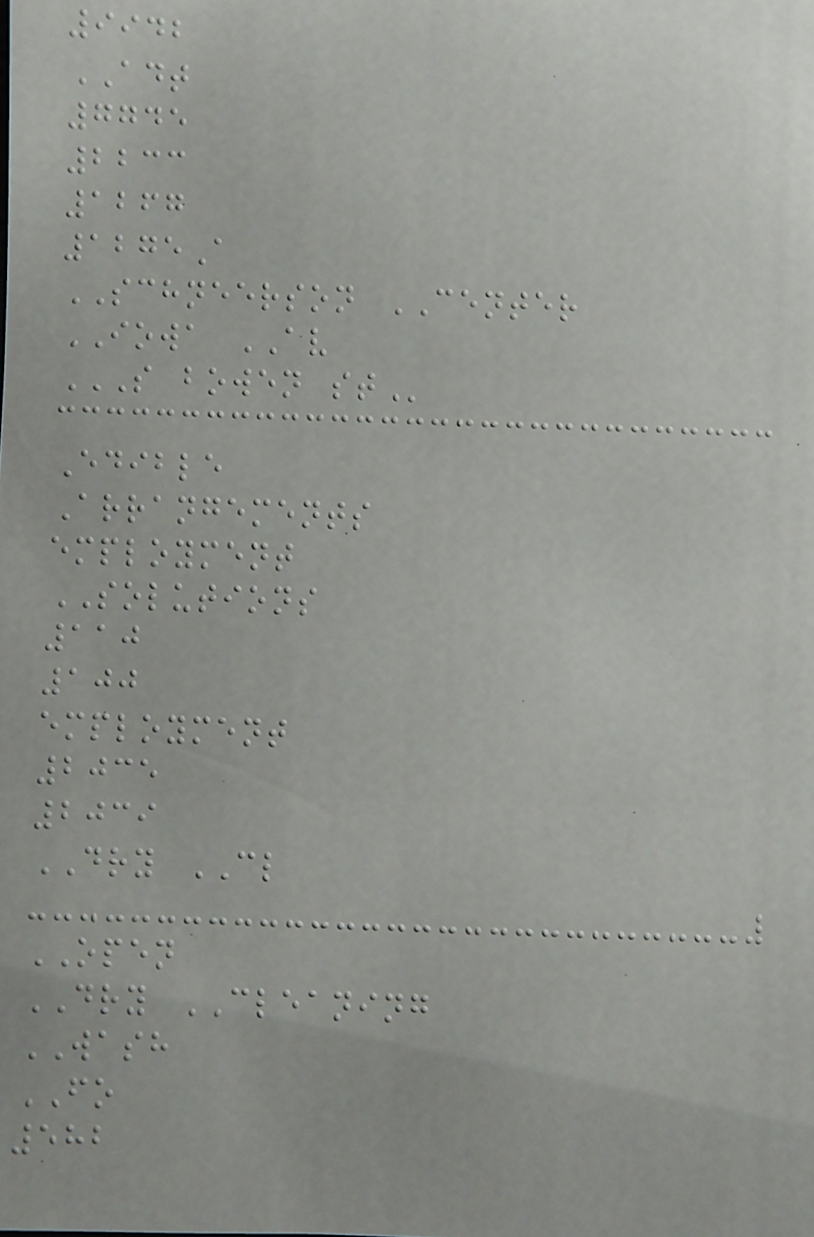9942
ADT
7745
2233
1267
1275A
SCHNEERSON CENTER
IOWA AV
S BOWEN ST
Edible
Arrangements
employment
SOLUTIONS
110
100
employment
2035
2039
DRY CL
OPEN
DRY CLEANING
WASH
FO
582
